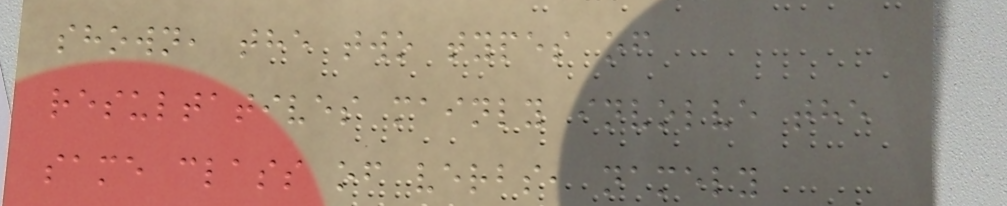shown, the two types of
resultatives mainly involve the
same class of verbs, namely
